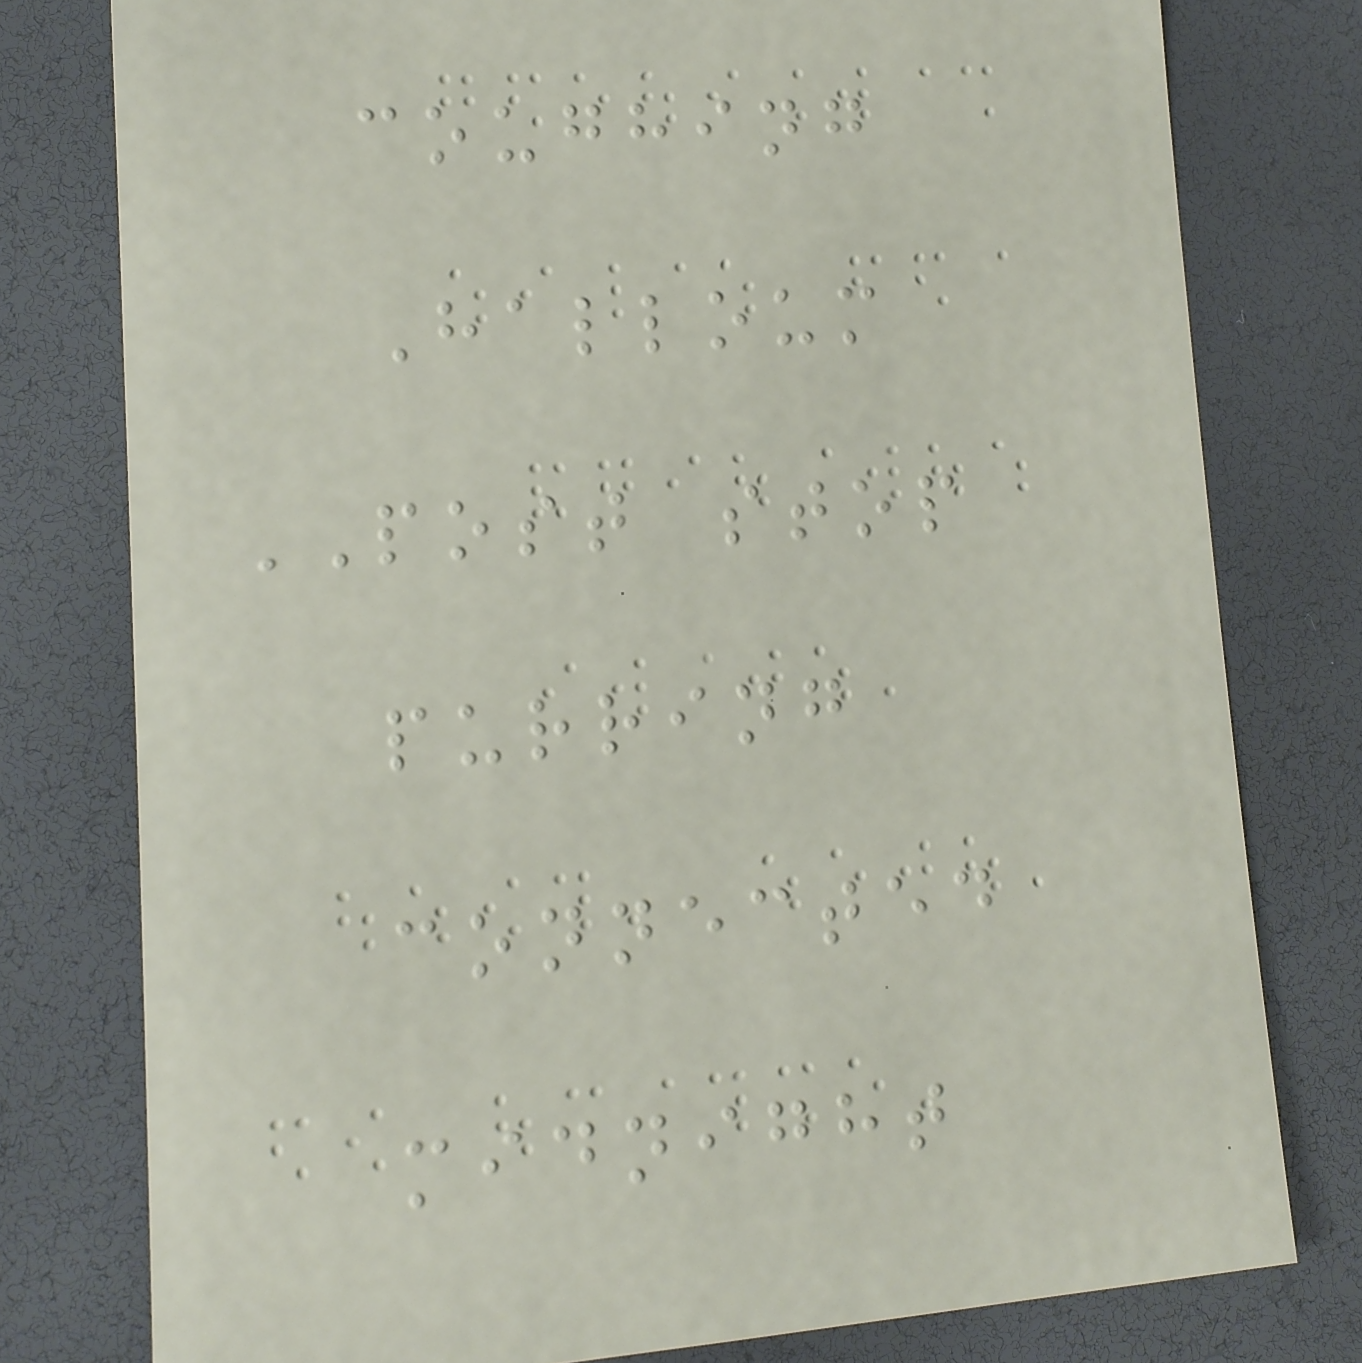coughing
Halloum
POST stop
purring
connected
midnight
